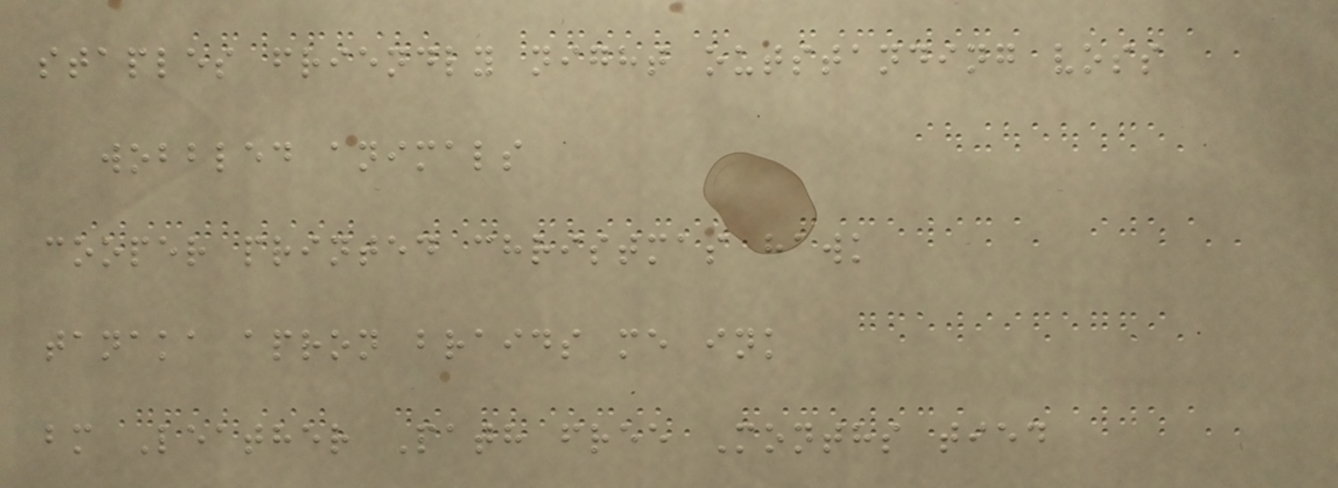staples friendly night outstanding voss
wobbled animals
cooper printed christmas hawk
tanaka apron braids me ink
bm Leather Path free Months tied
